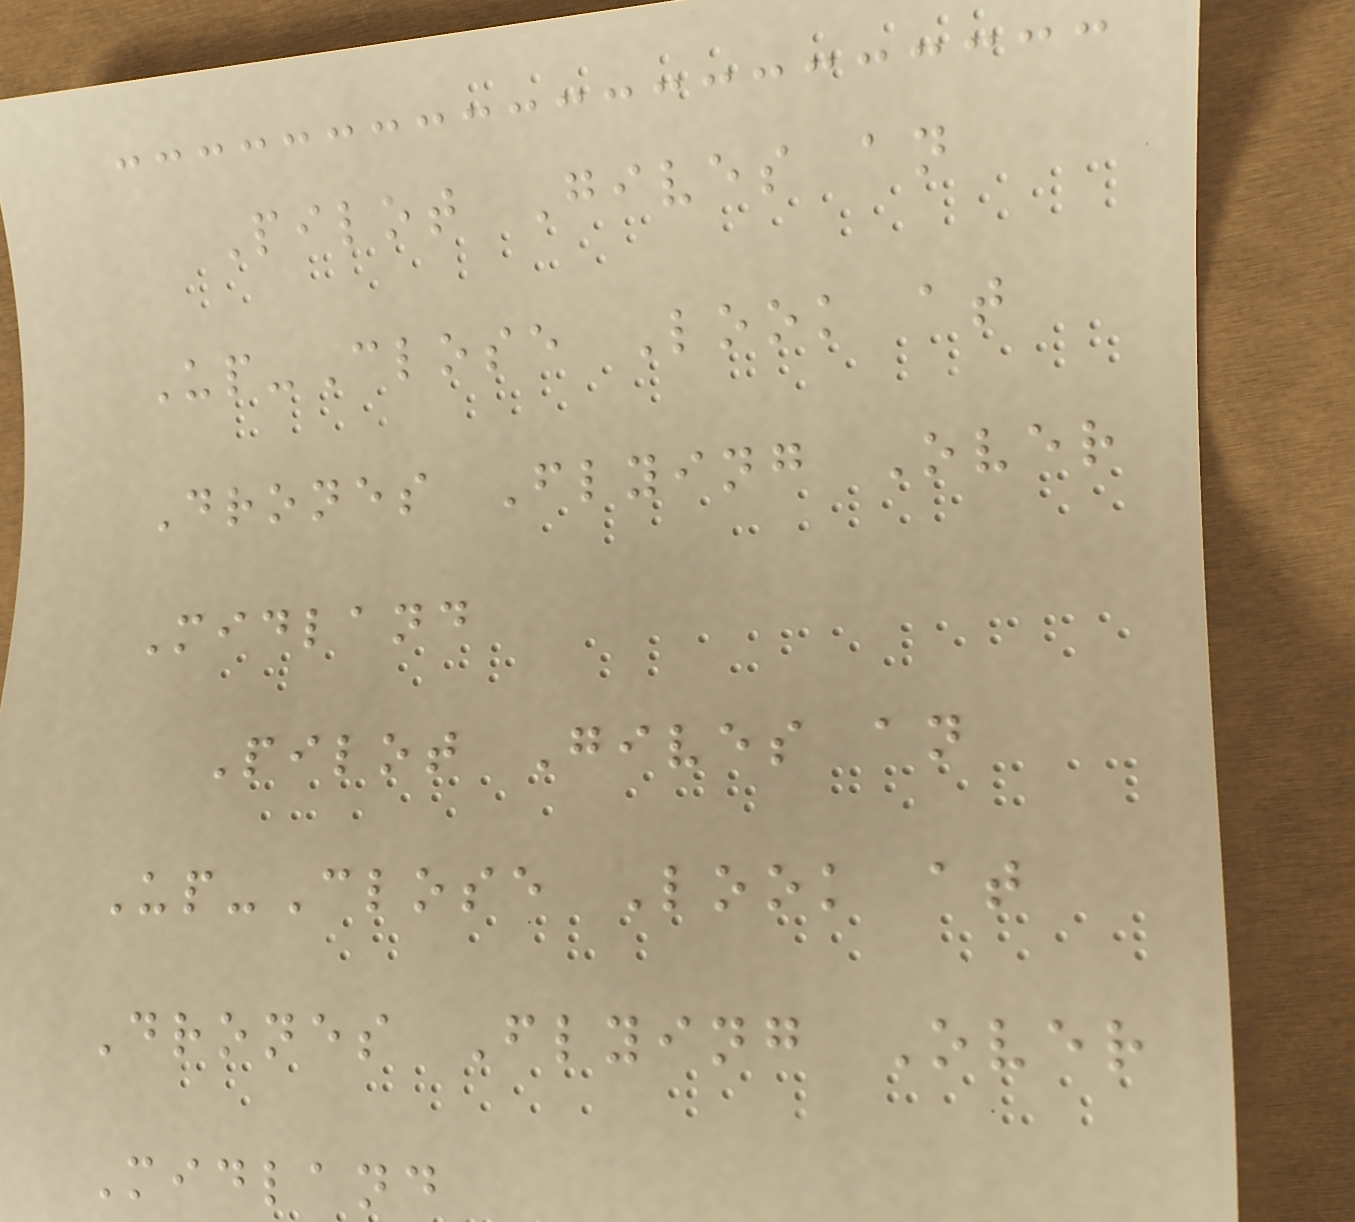Pilot Gives an
Up-Close Look at
Drones Flying Over
Midland
Pilot Gives an
Up-Close Look at
Drones Flying Over
Midland
